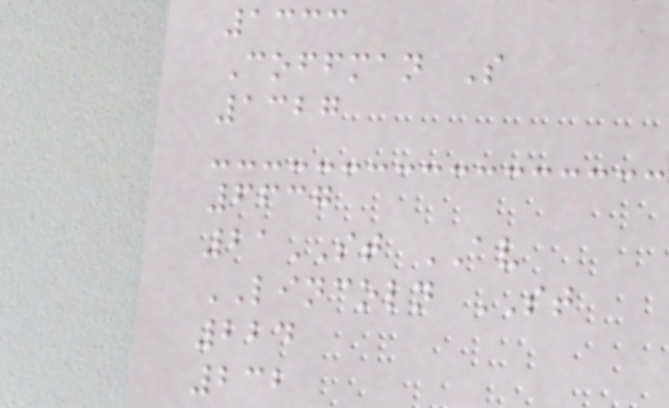1333
Coffman S
1327
6637
21ST AV
LINCOLN ST
224
232
